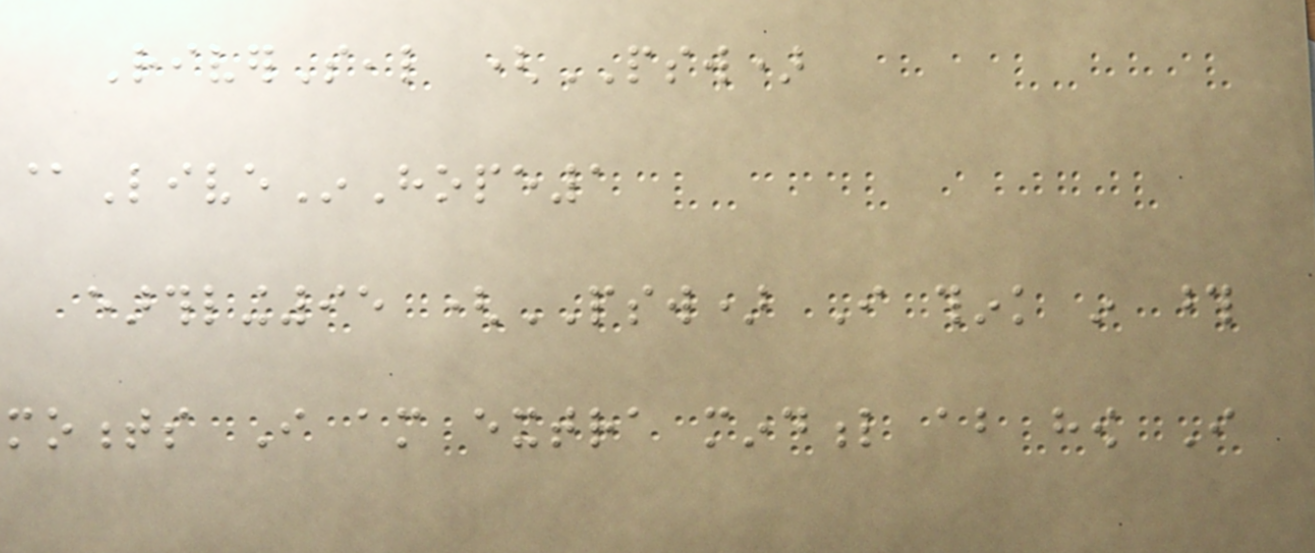RiverSeal (PSW)
@LiveInHope1
earthling95 (PSW) I think in those
moments I am extra mindful about how I
